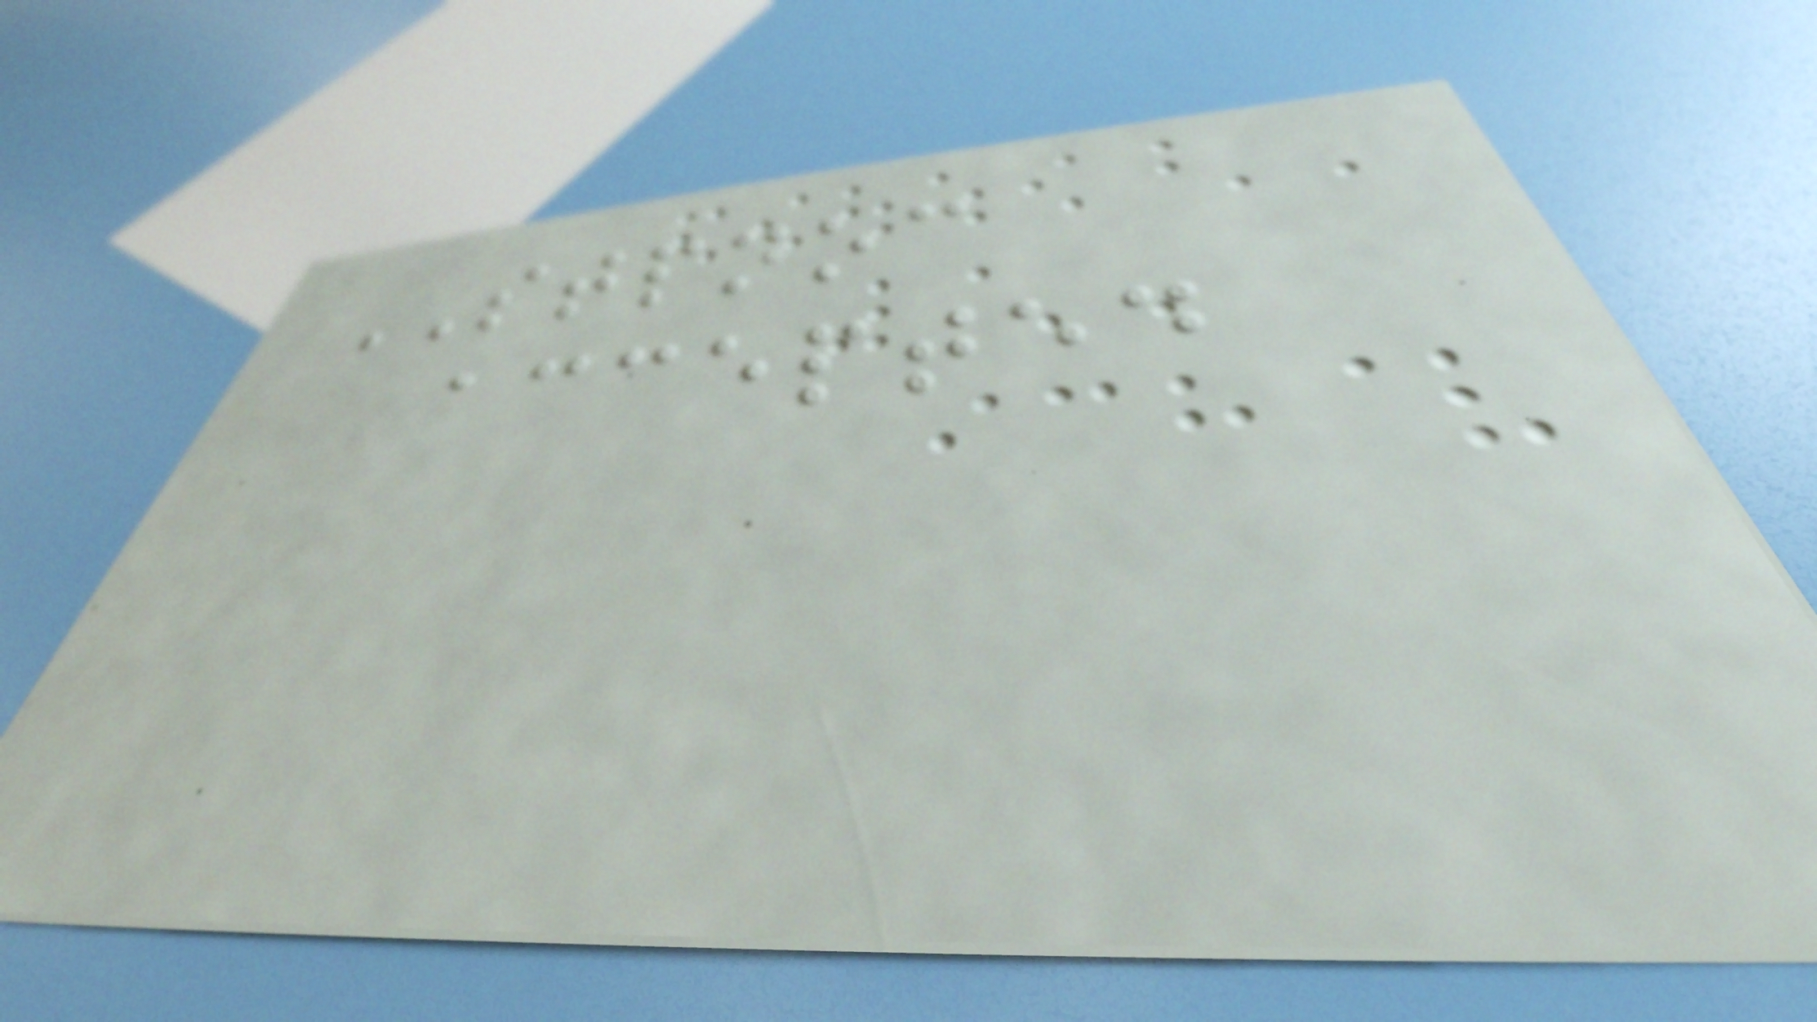STPNOC
accepted
